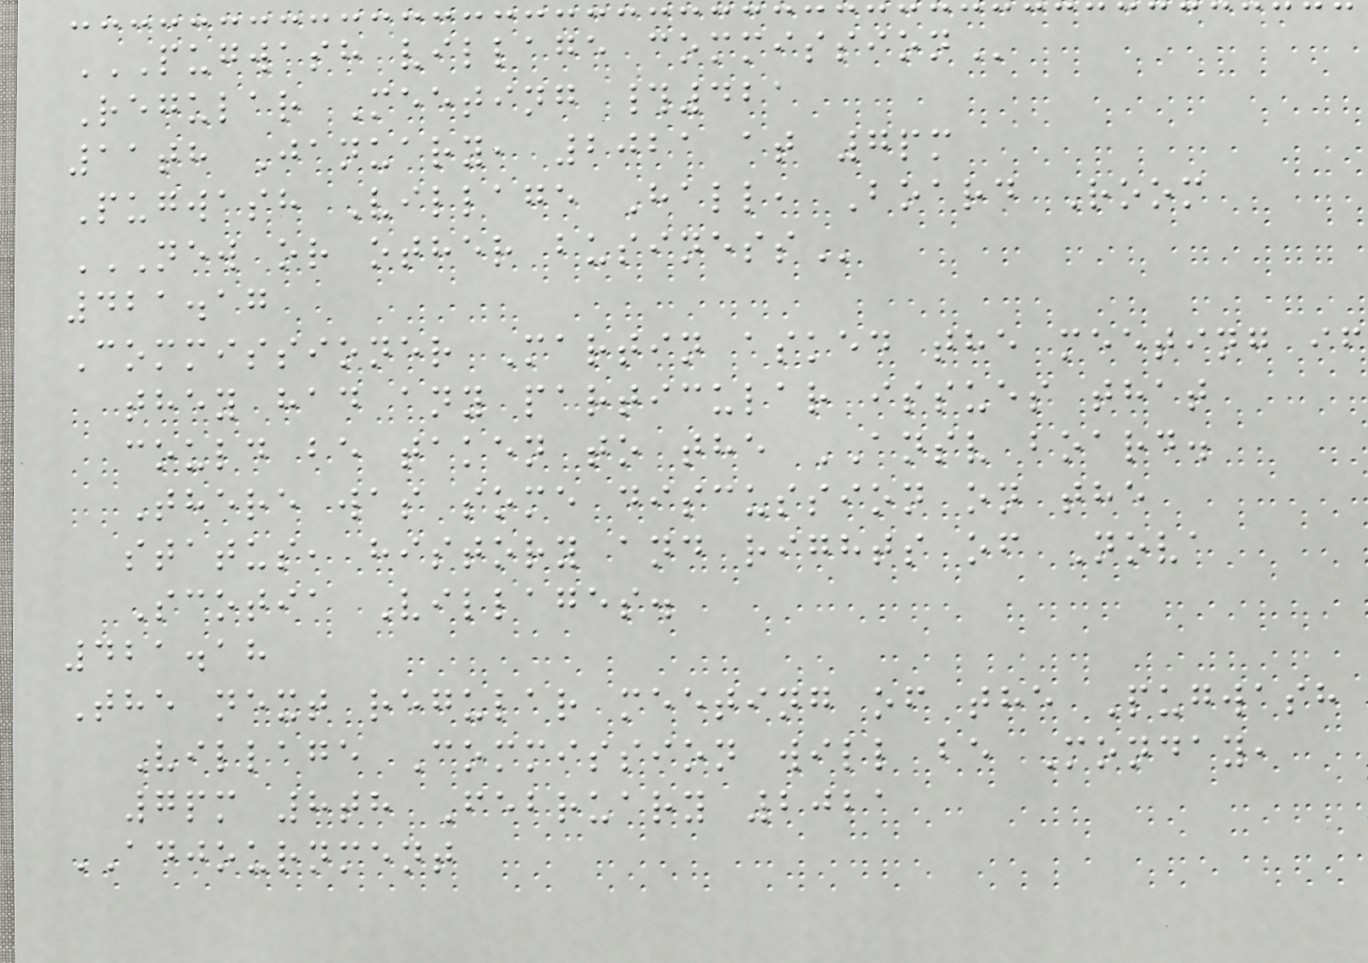PUGWASH VILLAGE COMMISSION
Regular Meeting #421
11th January, 2021 at 7pm
Pugwash Village Hall, Board Room
NEW OR OTHER BUSINESS
421.17
Commissioner Martin asked the meeting if
they had any particular issues that
could be taken to the ANSV board.
There was some discussion on the
status, history and rights of Nova
Scotia Villages.
421.18
The next regular meeting of the Pugwash
Village Commission will be Monday,
7pm 8th February 2021
ADJOURNMENT
